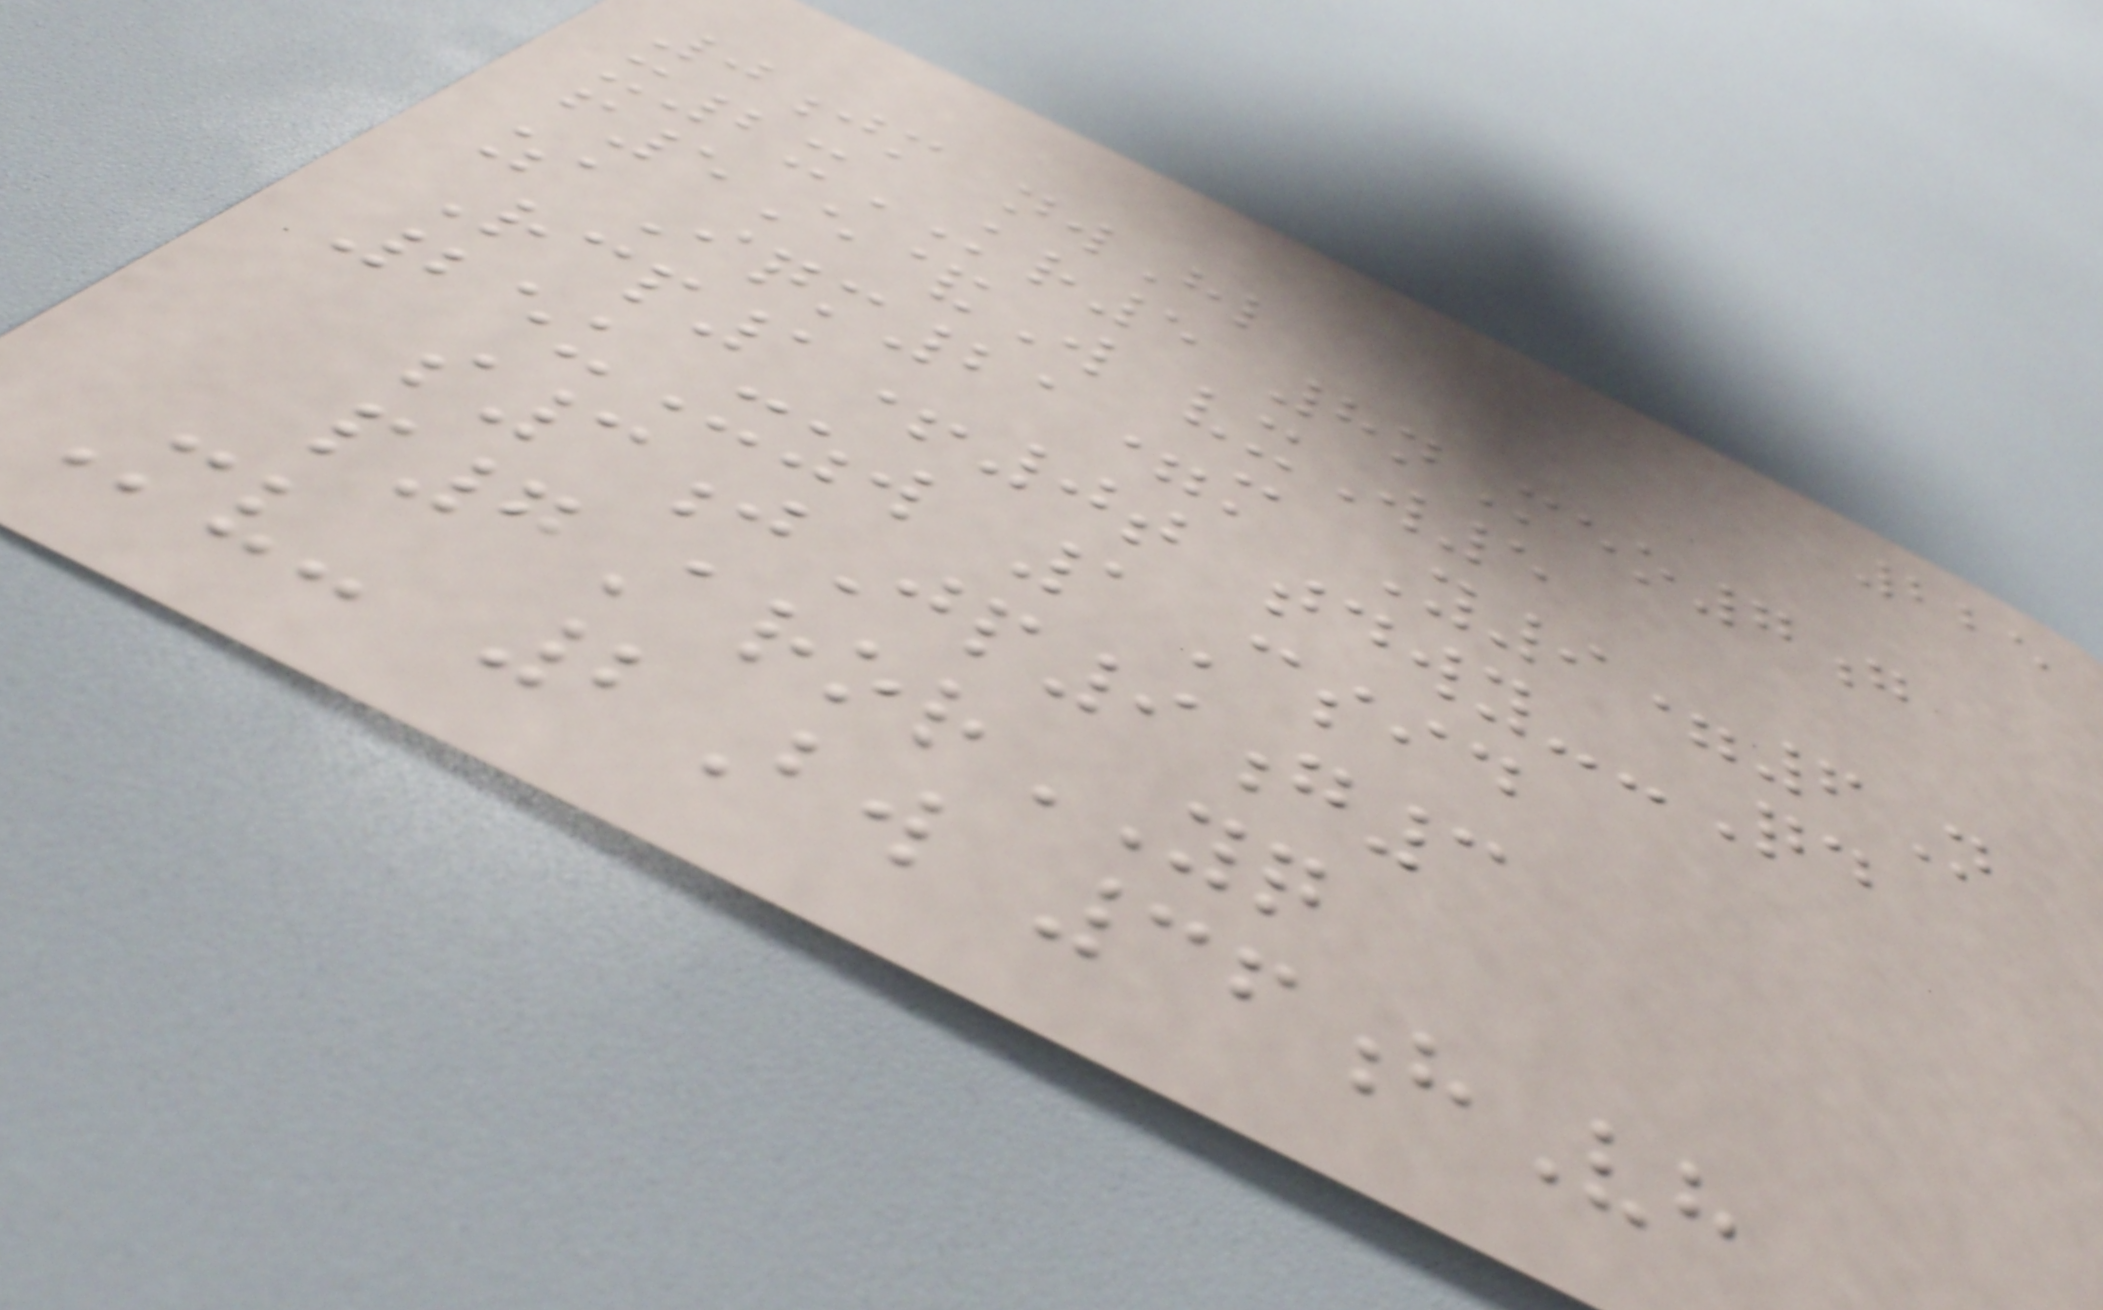225
0jm nwHl
x2xKR5 8nMeo7g
f5E&W vxW5
zaIqm21=m Y9=6N
Rcp1+0t tdwy--Qd
25uXzw 1Csid
s3jJp9g3
p7ArorYQ
Mv- 2Bw 36hVh
